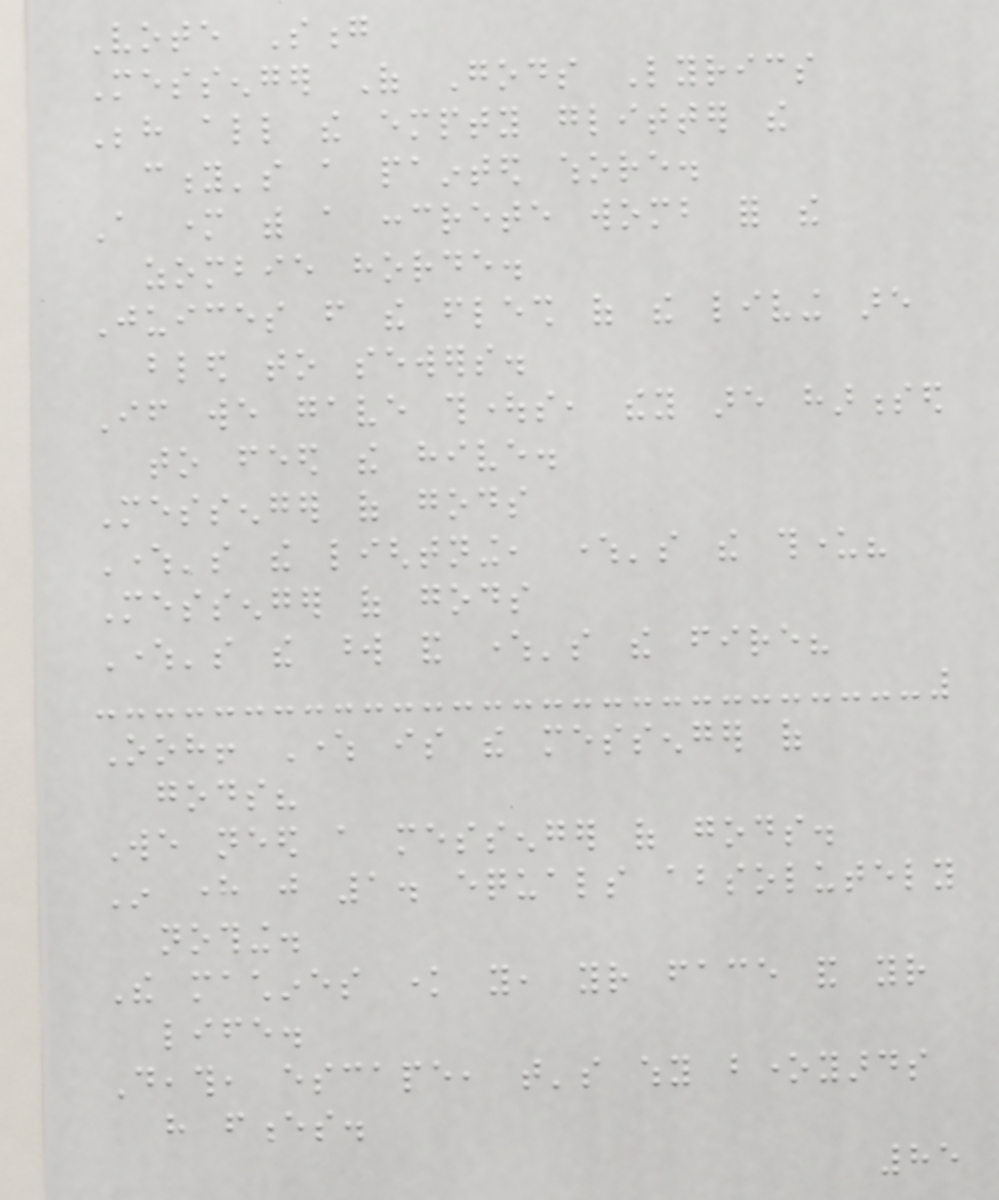Vote Song
Messenger Of Gods Lyrics
Behind all the empty glitter the
city's a painted whore.
A mother with a concrete womb for the
zombie horde.
Juices from the flesh of the living are
bled to sewers.
If we gave thoughts, they are harnessed
to feed the hive.
Messenger of gods
Where's the lightning, where's the thunder?
Messenger of gods
Where's the word and where's the fire?
Ooh! Where is the messenger of
gods?
We need a messenger of gods.
In here just 1. equals absolutely
nothing.
The machines know you, your face and your
life.
Death, escape, that's why boneyards
have fences.
85
